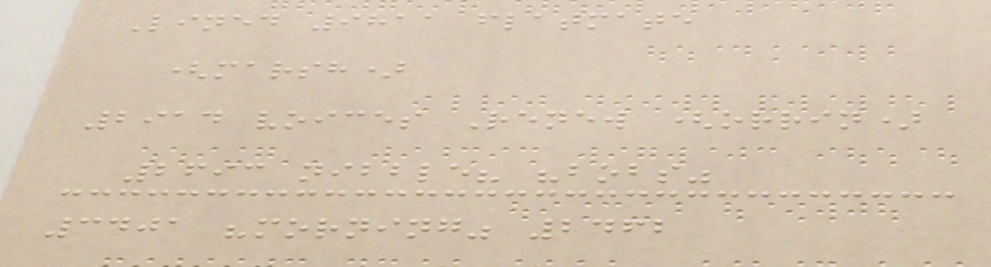Lined 9811 flatmate
(marsh)
2914 voices Renew (orrin)
2693 nibble? "bobs"
3401 "morning" 2462
